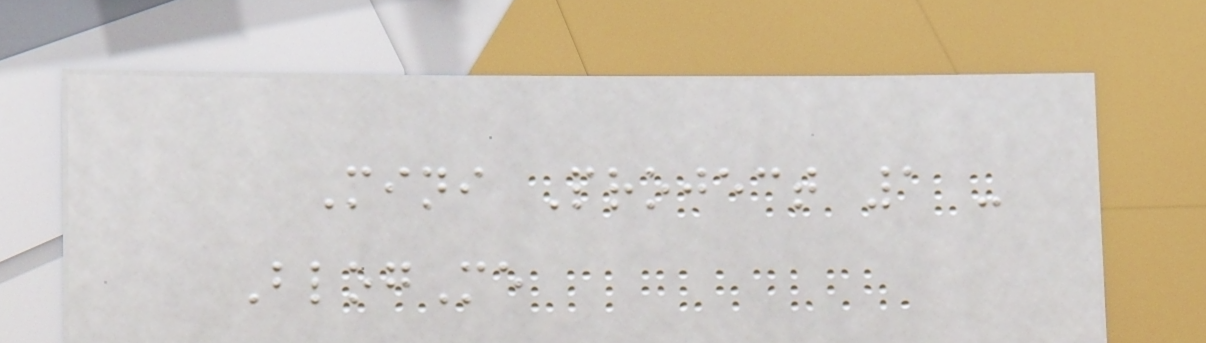Mini Project 1 -
BlogMe
